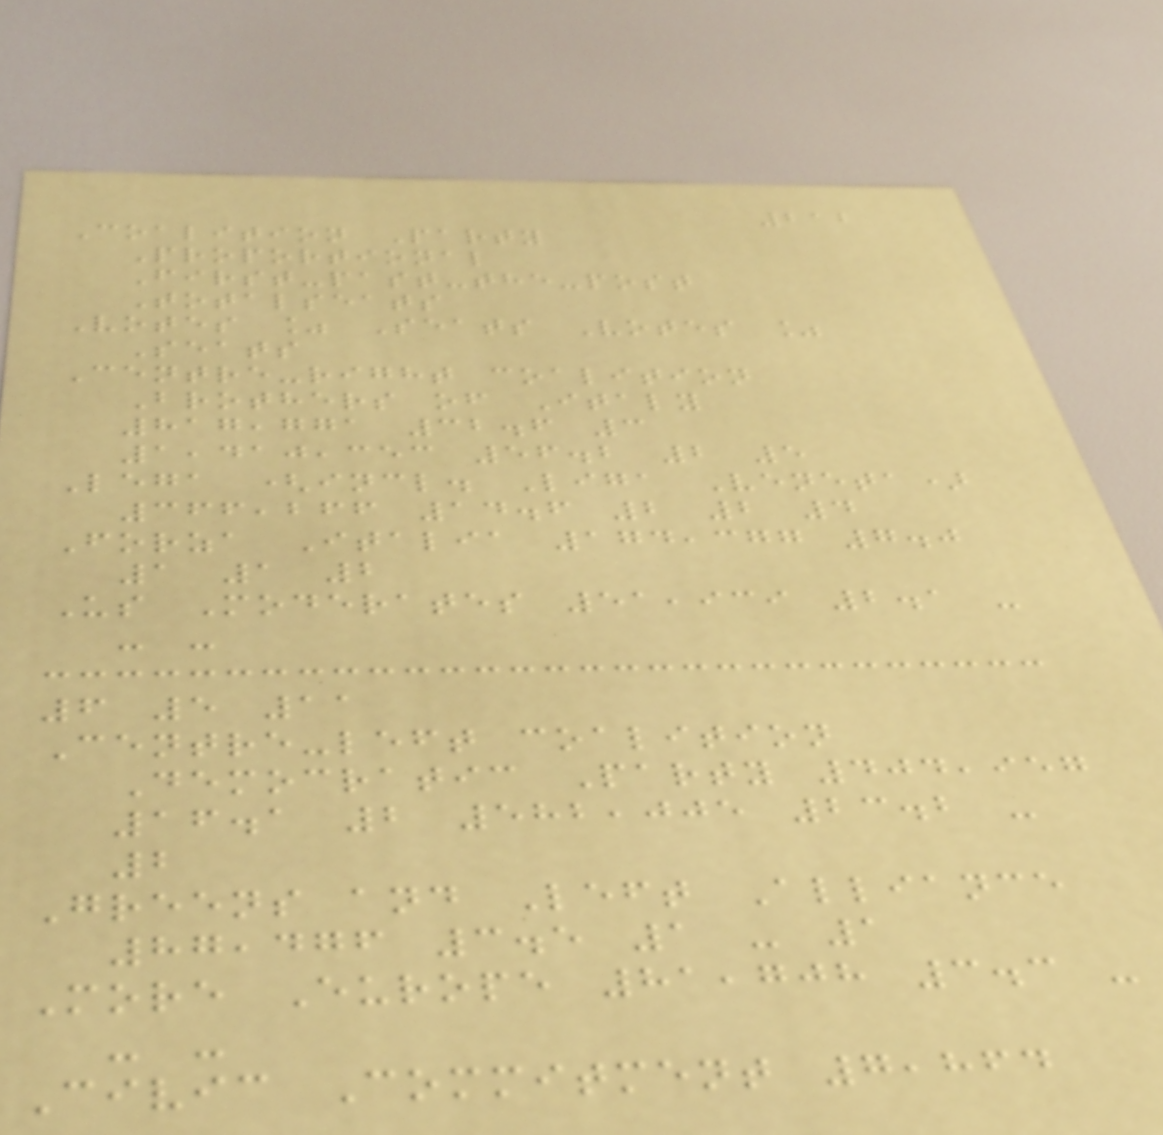212
Coalition Party
Proportional
First-past-the-post
Totalseats
Votes % Seats Votes %
Seats
Centre-right coalition
Brothers of Italy
817,771 32.6 3
1,410,353 56.2 2 5
Lega (incl. Liga Veneta)
366,266 14.6 2 2 4
Forza Italia 174,377 7.0
1 1 2
Us Moderates 51,939 2.1 -
- -
6 5 11
Centre-left coalition
Democratic Party 404,957
16.1 2 582,005 23.2 -
2
Greens and Left Alliance
87,476 3.5 1 - 1
More Europe 81,708 3.3 -
- -
Civic Commitment 7,864
